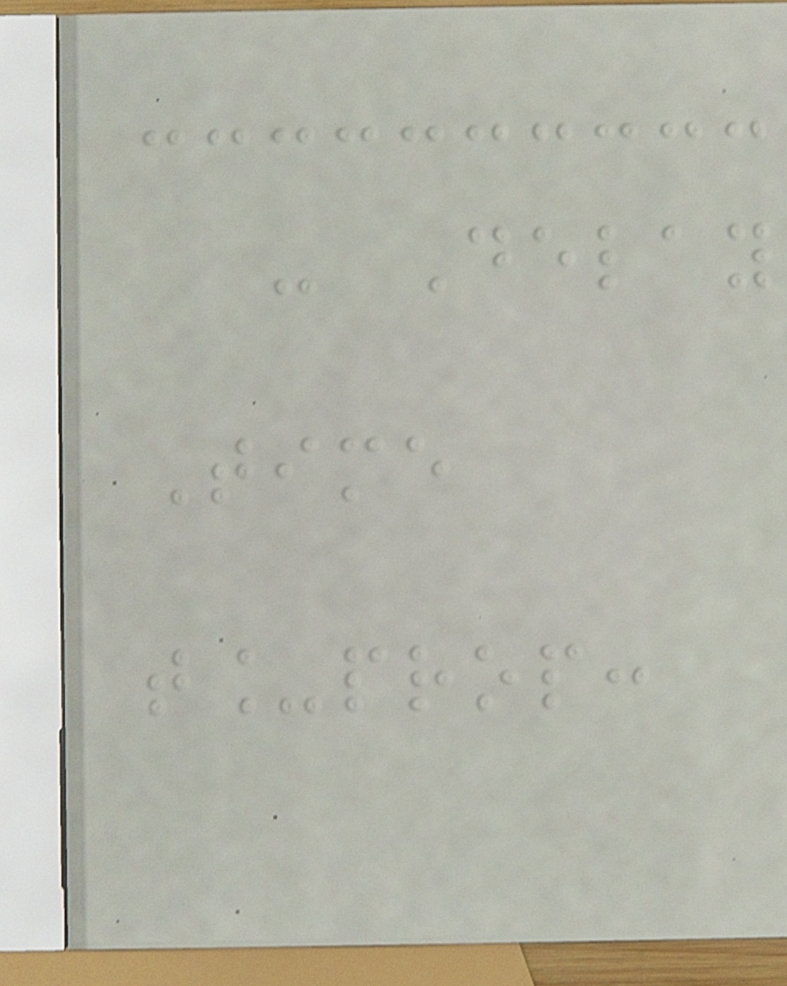- Delay
Time
t_prop:
